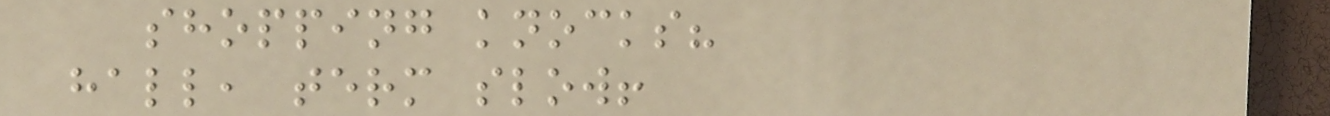shopping knocks?
hall, term slow!
